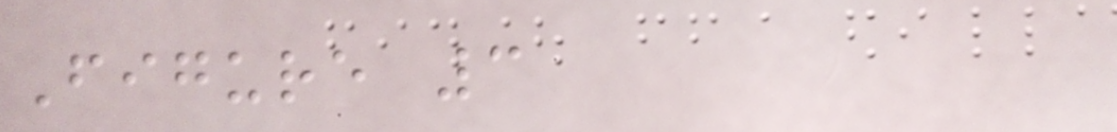Figure 3
